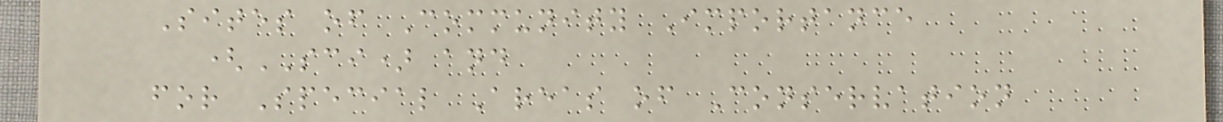Sites of Community Importance
(SCI) and
for Special Areas of Conservation
